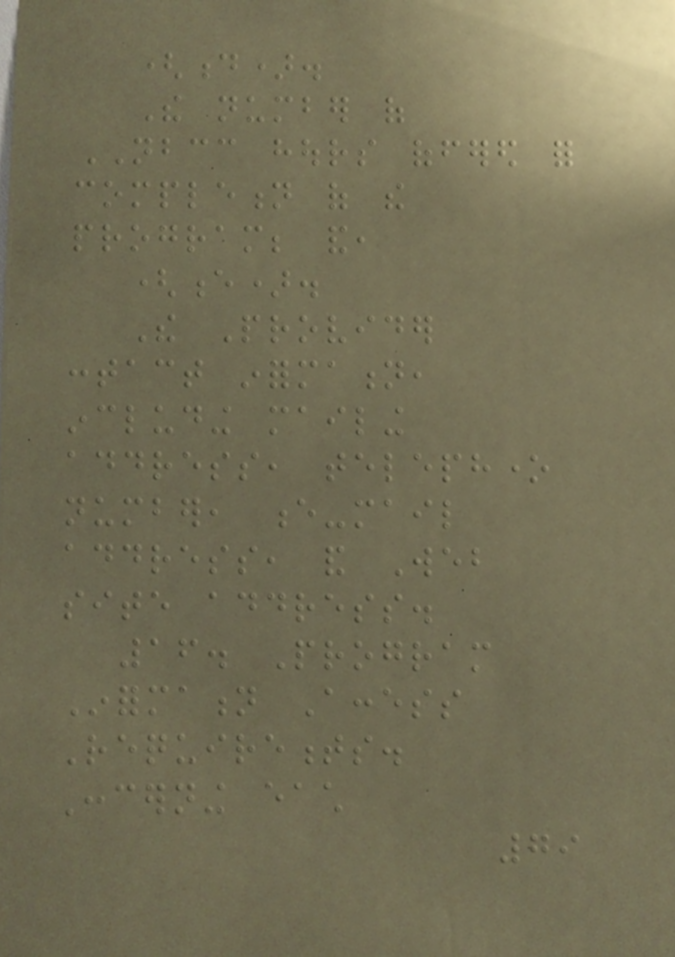(d).
The number of
NBCC hours offered for
completion of the
program; and,
(e).
The Provider
contact information,
including mailing
address, telephone
number, e-mail
address, and Web
site address.
16. Program
Information Access
Requirements.
Concerning each
79
